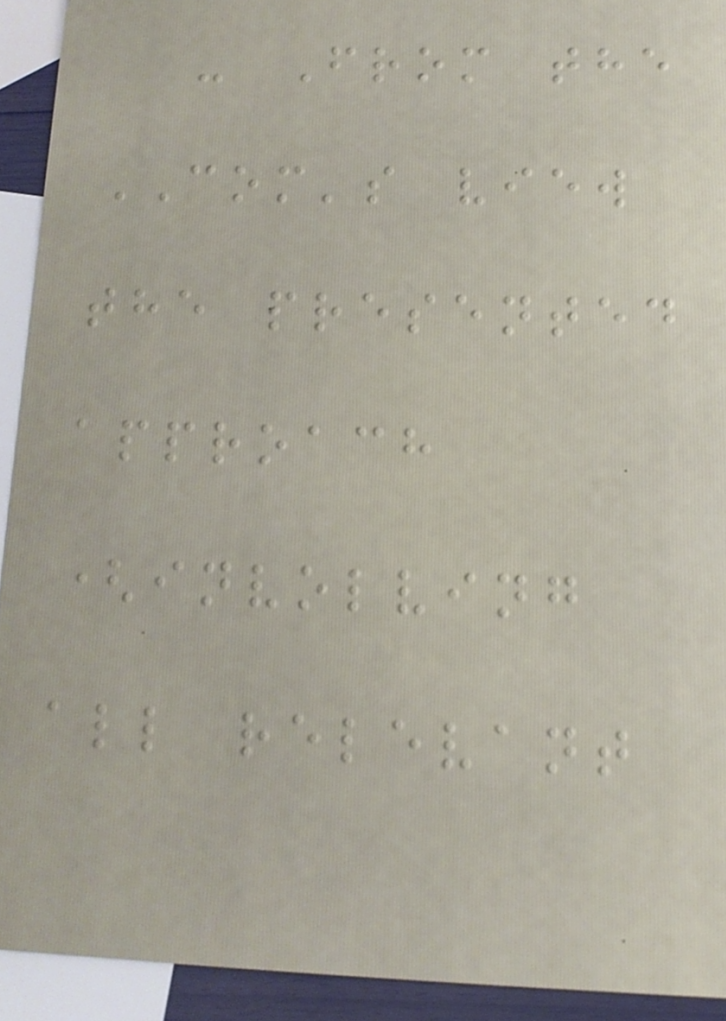- From the
COM's view
the presented
approach
(involving
all relevant
